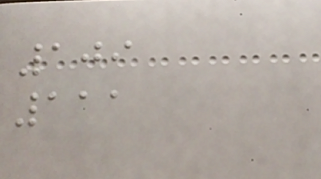109
111
